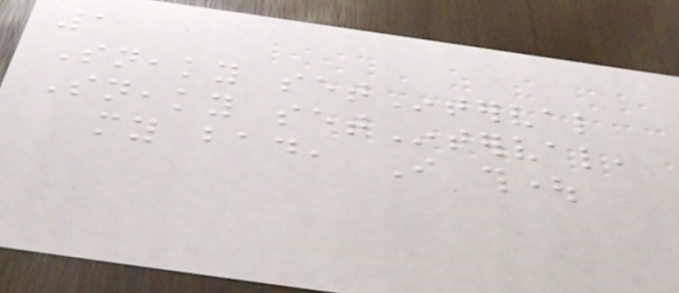1
Sneaky setInterval
Sneaky setInterval,
my bad, I thought
